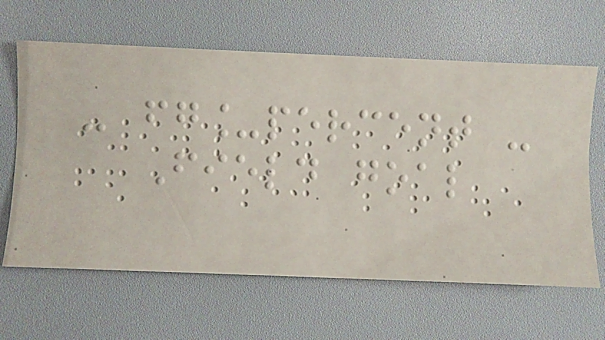- fg_percent -
Field goal
